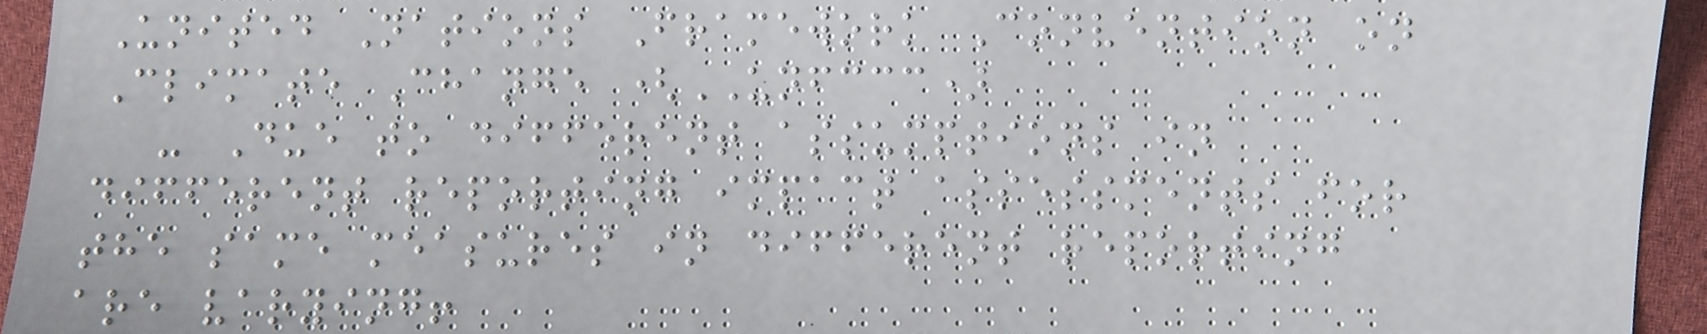United Nations Framework Convention on
Climate Change (UNFCCC)
- Due to different assumptions in
different reporting impact assessments for
the same measures in different reporting
are varying!
